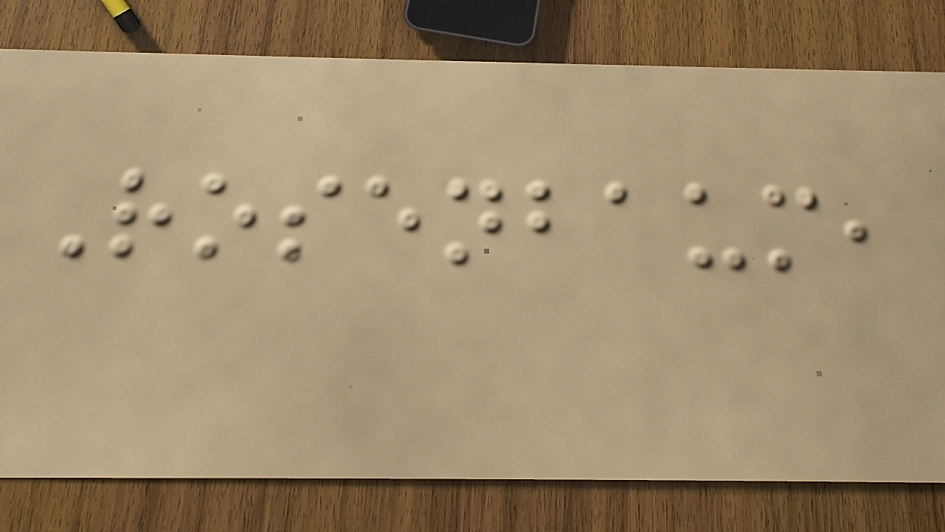Rosenbaum,
